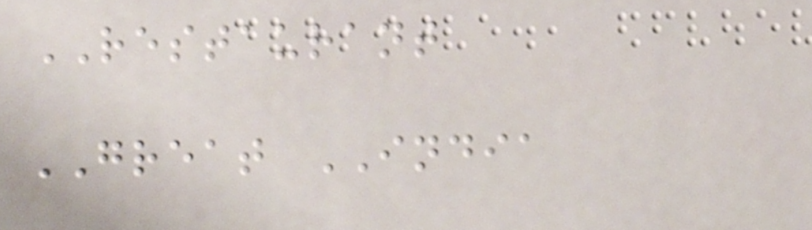RESTAURANT
GREAT INDIA
